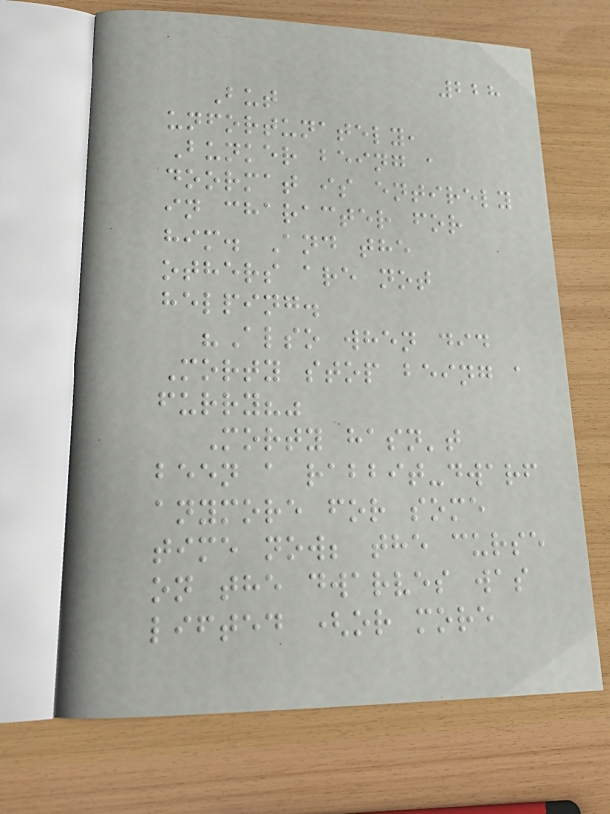228
But
unfortunately,
Bunker being a
doormat is entirely
in character for
him. And the
others are not
helping.
"Also when did
Morty stop being a
furry?"
Morty hasn't
been a rabbit-dwarf
anymore for some
time now; the curse
on the dwarves was
lifted (or more
